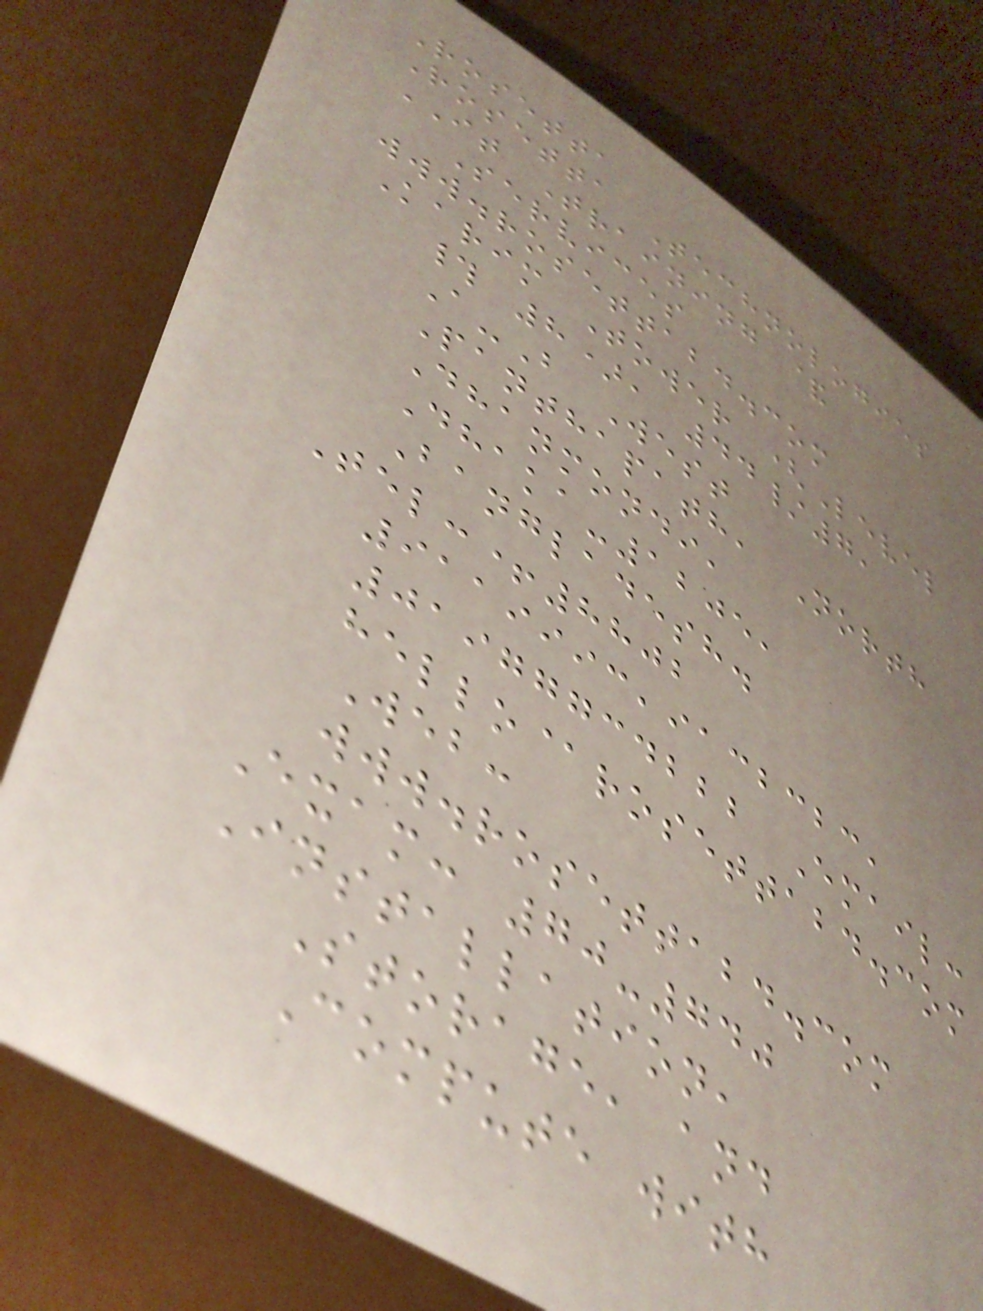Rosetta
Rosetta Technologies
IT Training &
Services
www.rosettabd.com
Karim Tower (Level
# 8), 44/7,
A-B West
Panthapath, North
Dhanmondi,
Dhaka-1205,
Bangladesh.
Tel:+8802
9119993,9132323,
01977734222 Email:
hello@rosettabd.com
Web:
www.rosettabd.com
Exam: 70-740
Installation,
Storage, and
Compute with
